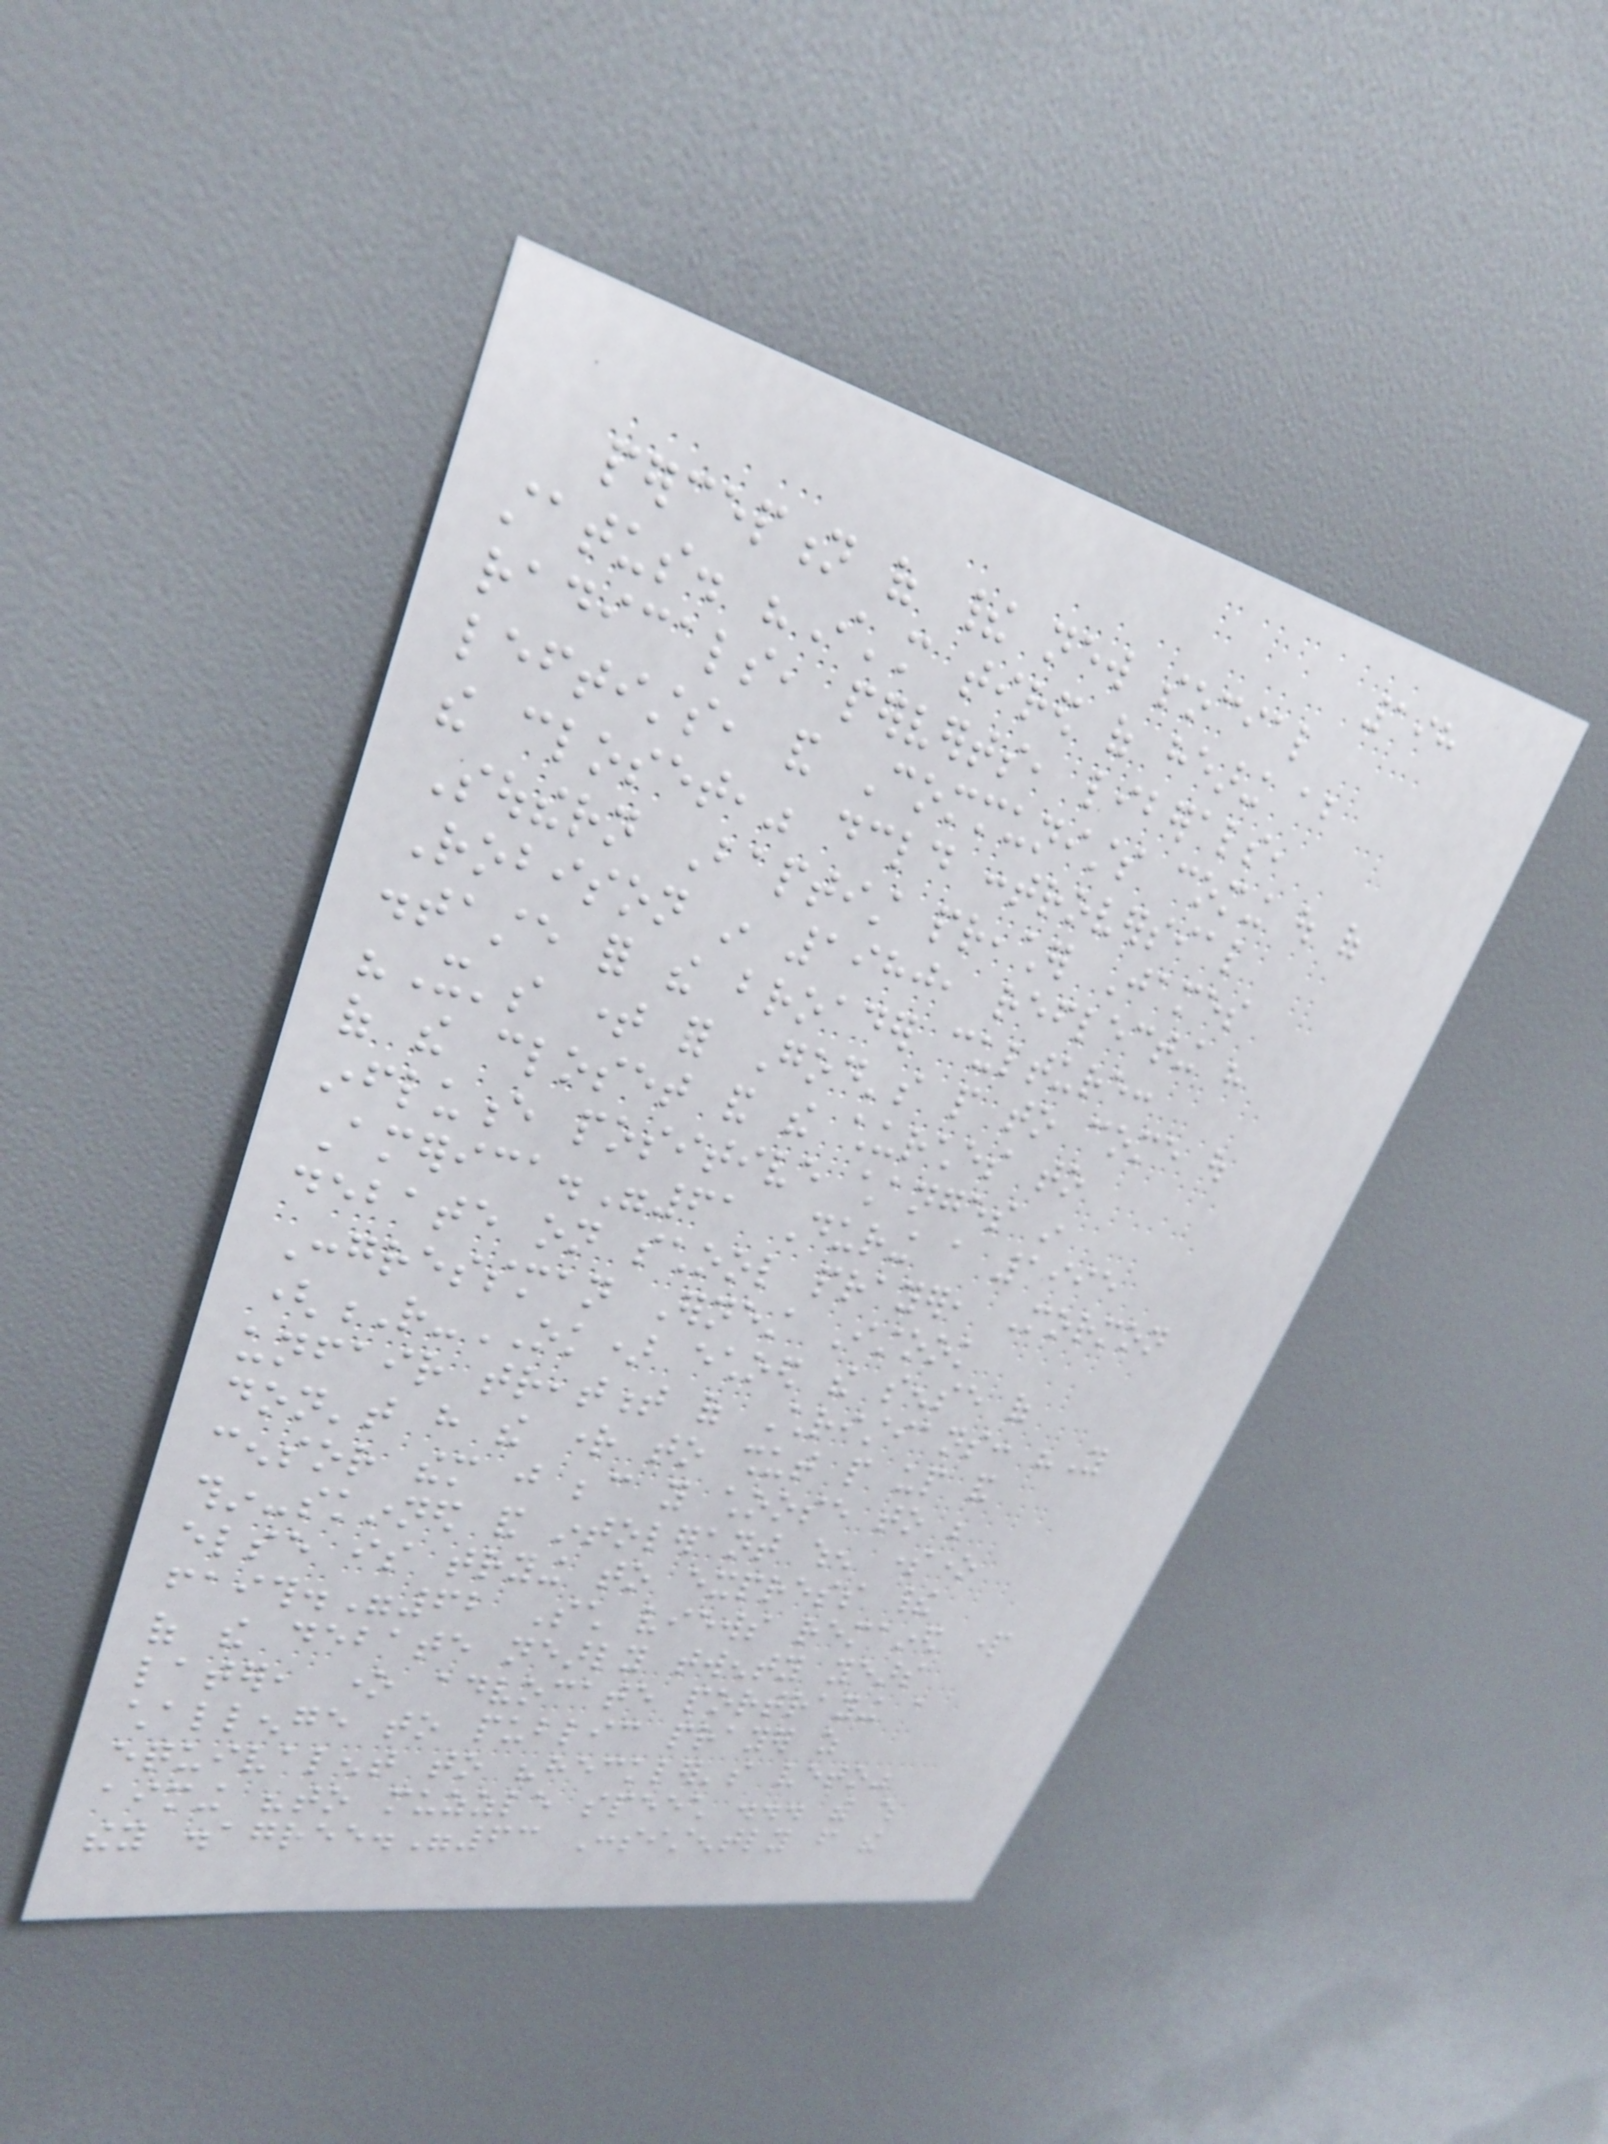198
perception of their new social
status. "I'm tired of hearing about
radicals, perverts, liberals,
leftists, and Communists coming out of
the closet," declared controversial
Southern Baptist preacher James
Robison in 1980, reflecting his
distaste for the broader culture:
"It's time for God's people to come out
of the closet and the churches to
influence positive changes in
America."61 During a 1995
debate on school prayer, Mormon
Congressman Ernest Istook
(R-OK) echoed the sense of
unfair treatment of Christians: "You
don't have the right to shut people up and
censor them just because you choose to be
thin-skinned and intolerant when someone
else is trying to express their
faith."62 Such views remained part
of the debate nearly twenty years
later, one advocate portraying a
challenge to public prayer as
equivalent to "heckler's veto"
aiming "to muzzle speech ... with which
they disagree."63 Consistently from the
